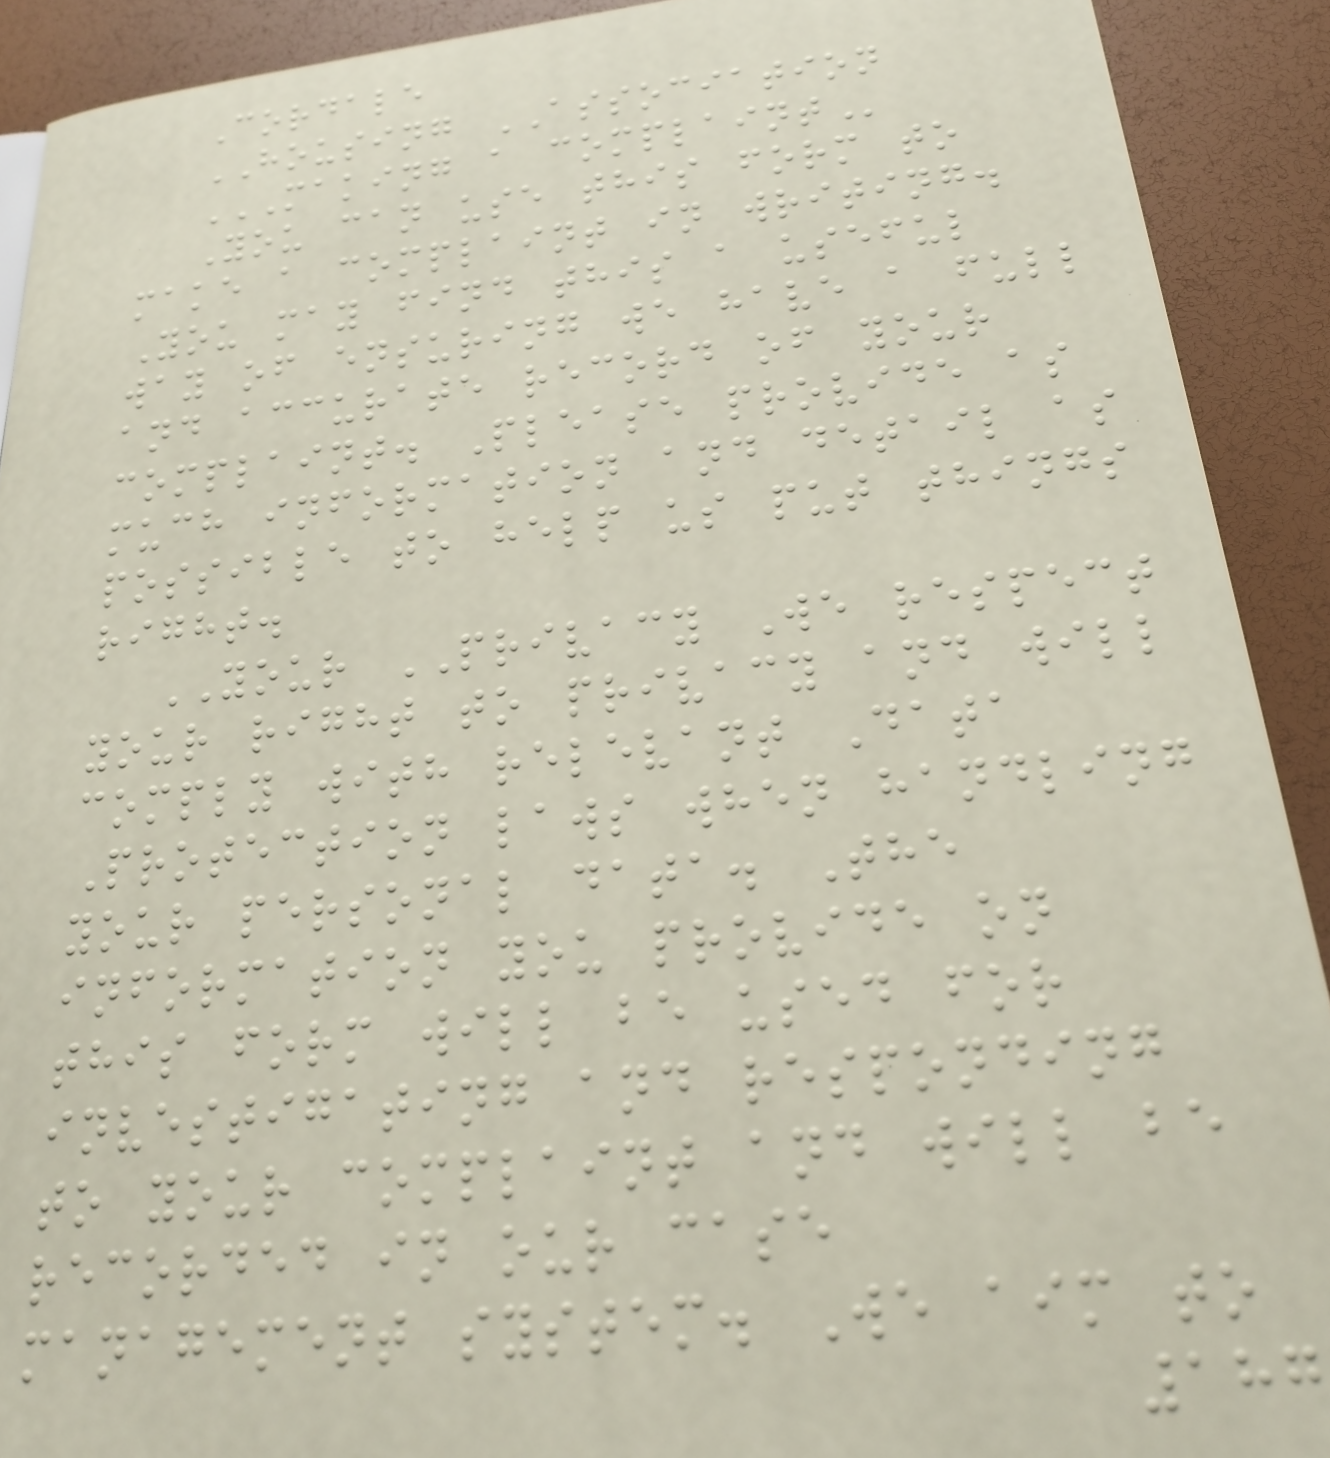Cordale
HOUSING ASSOCIATION
MAKING A COMPLAINT
You can use this form to
make a complaint in writing.
You may find this a useful
way of ensuring we have a full
and accurate record of your
complaint. Please provide as
much information and detail as
possible to help us put things
right.
YOUR PRIVACY We respect
your right to privacy and will
comply with relevant Data
Protection laws when handling
your personal data. The
information you provide on
this form will be used for
investigating and responding
to your complaint and will be
recorded in our case
management system. We aim to
187
